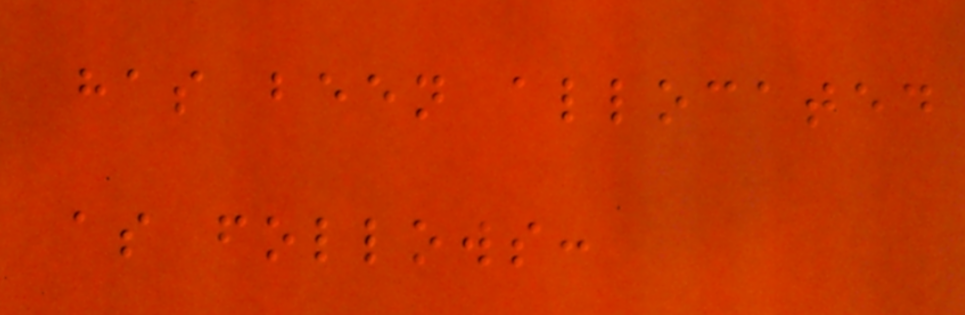has been allocated
as follows:
